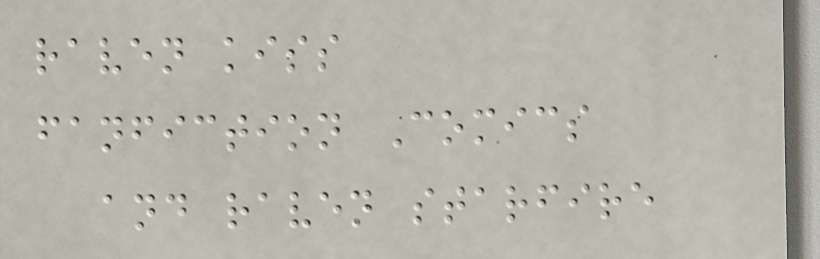raven kiss
fanfiction Comics
and raven starfire
